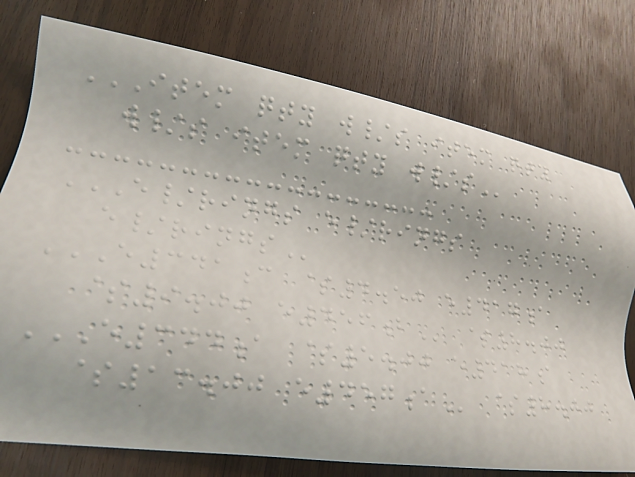ITEM QTY W/S ITEM QTY
W/S ITEM QTY W/S
E/RINGS E/RINGS
E/RINGS
E341C $4.50 E417A
$9.00 E456B $8.00
E344A $5.00 E418A
$13.00 E457A $8.00
